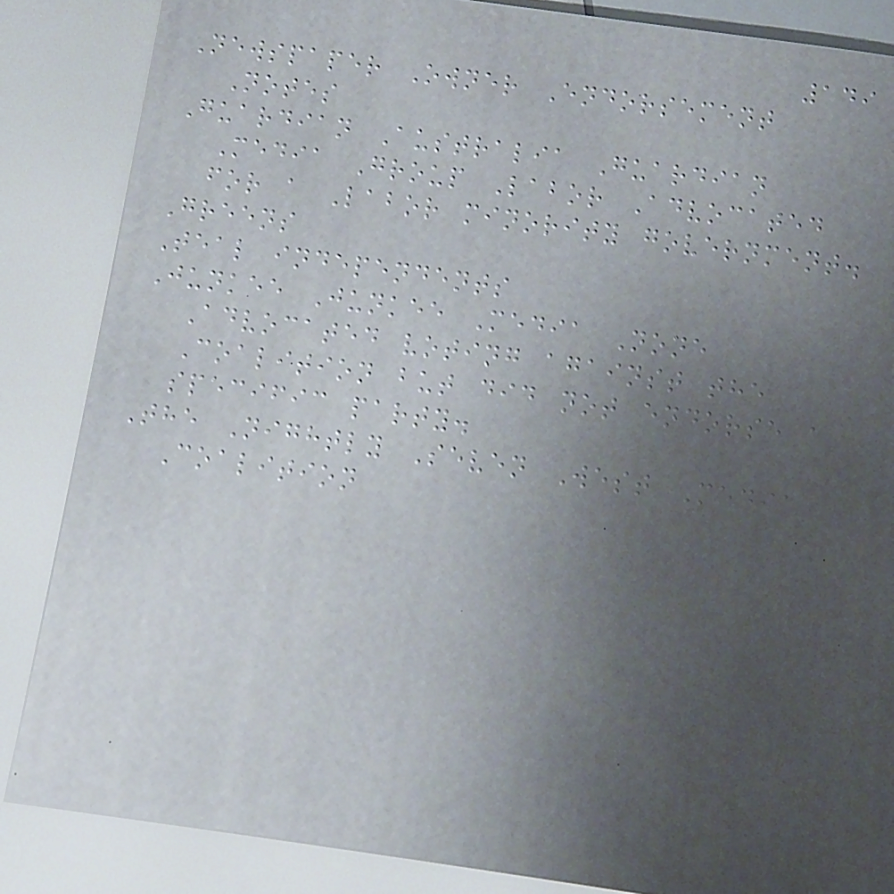149
Newspaper Owner Endorsement
Notes
Guardian Australia Guardian
Media Group Labor Advocated
for a Labor minority government.
Greens
Teal independents
Junkee Junkee Media None
Advocated voting against the
Coalition but did not endorse a
specific party.
The Nightly Seven West Media
Coalition
